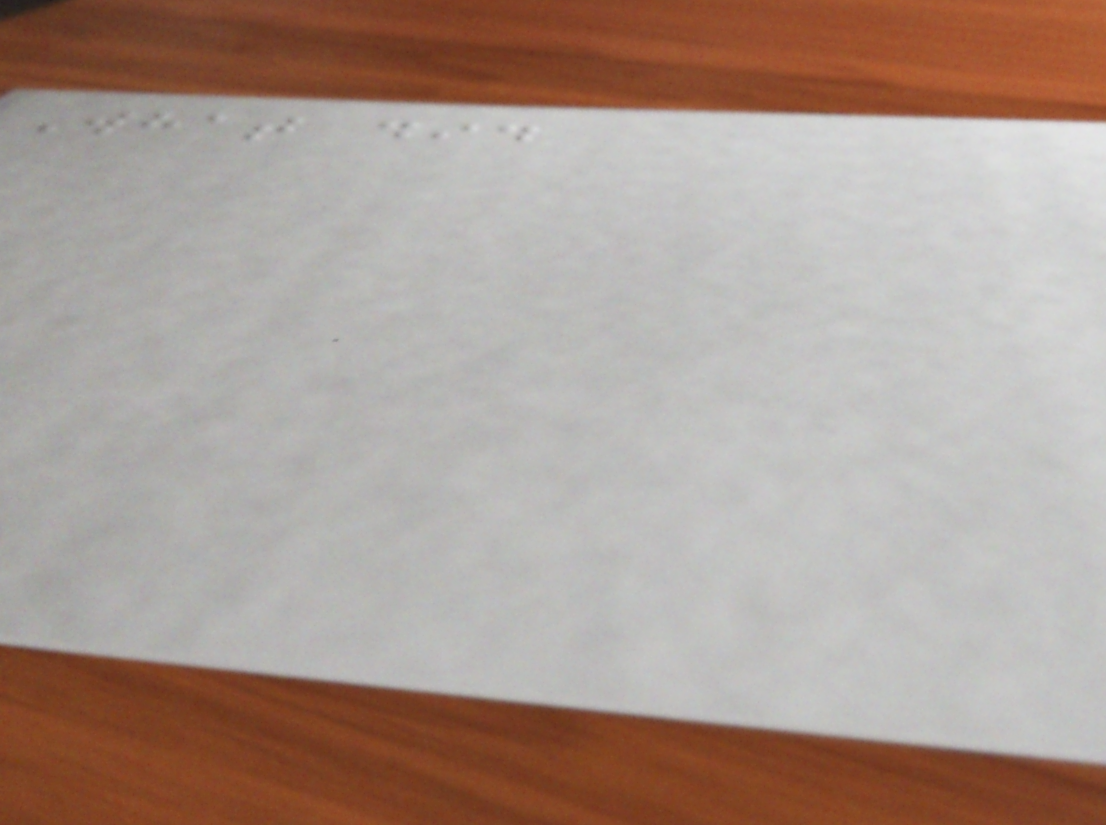What did
